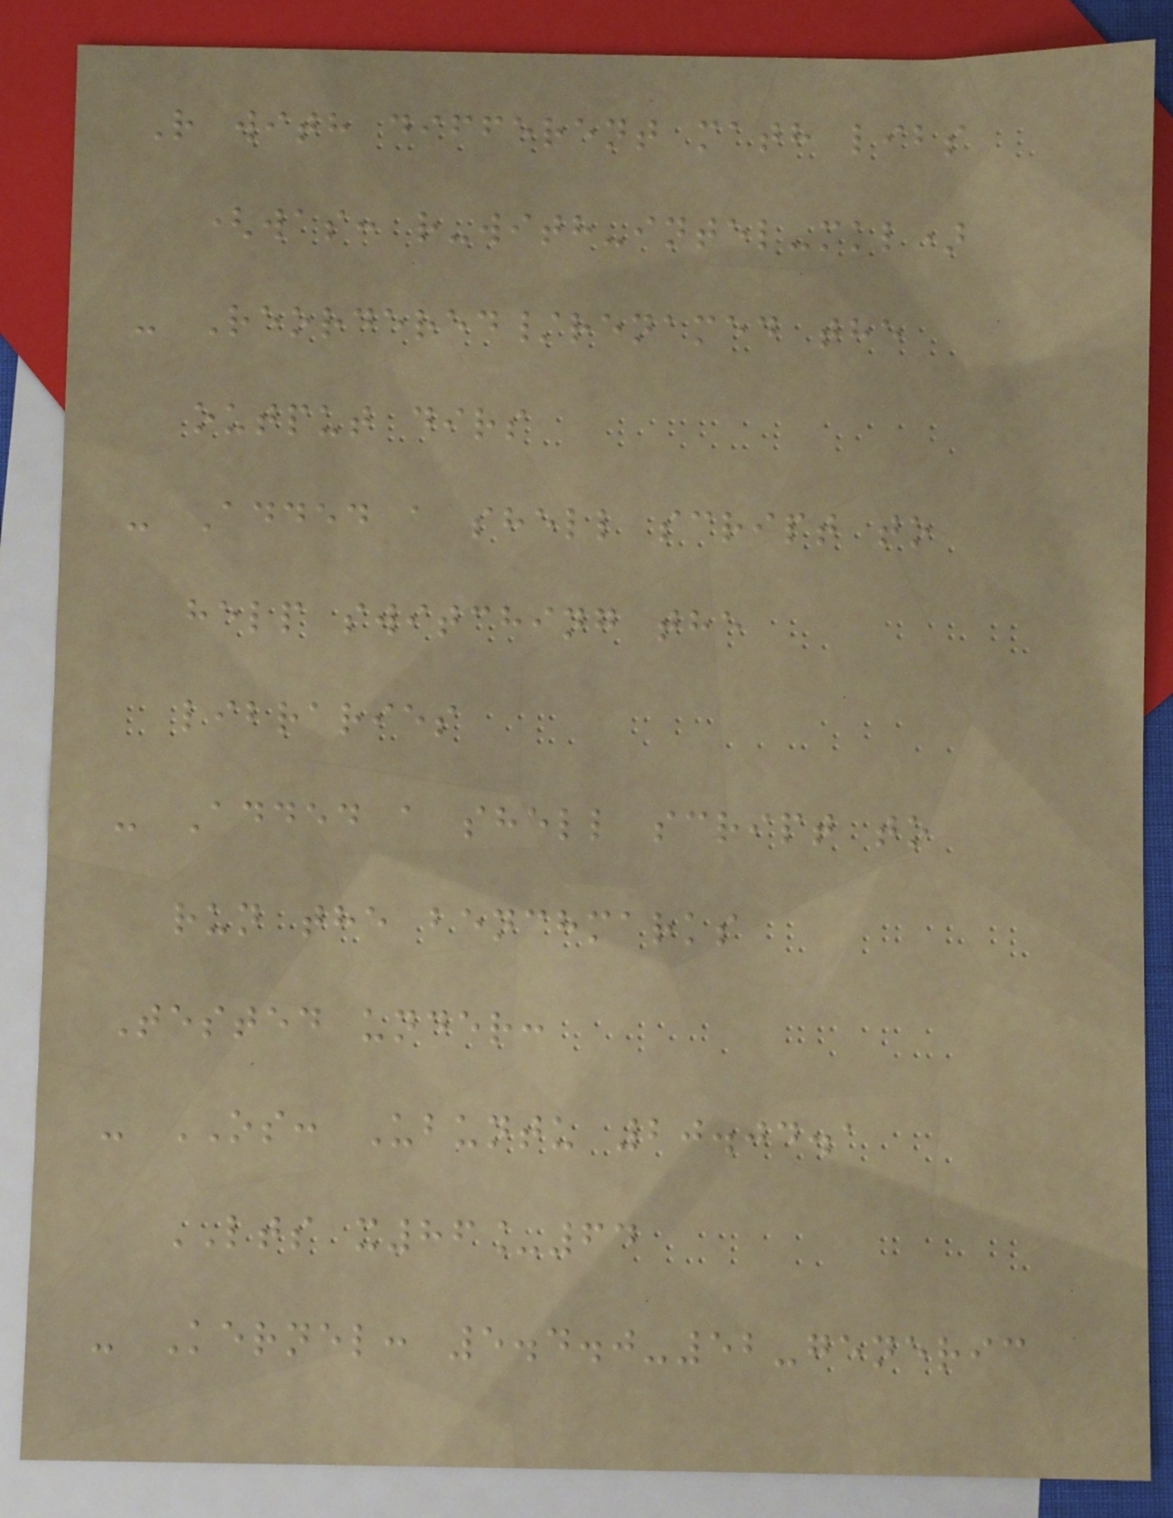R with different math libs
(was: r-with-intel-mkl)
- Reordered/renamed the
output dirs
- Added a shell script to
help switching the
libraries
- Added a shell script to
run the benchmarks
Tested under:
- OS: Ubuntu 20.04.1
LTS x86_64
- Kernel: 5.4.0-52-generic
